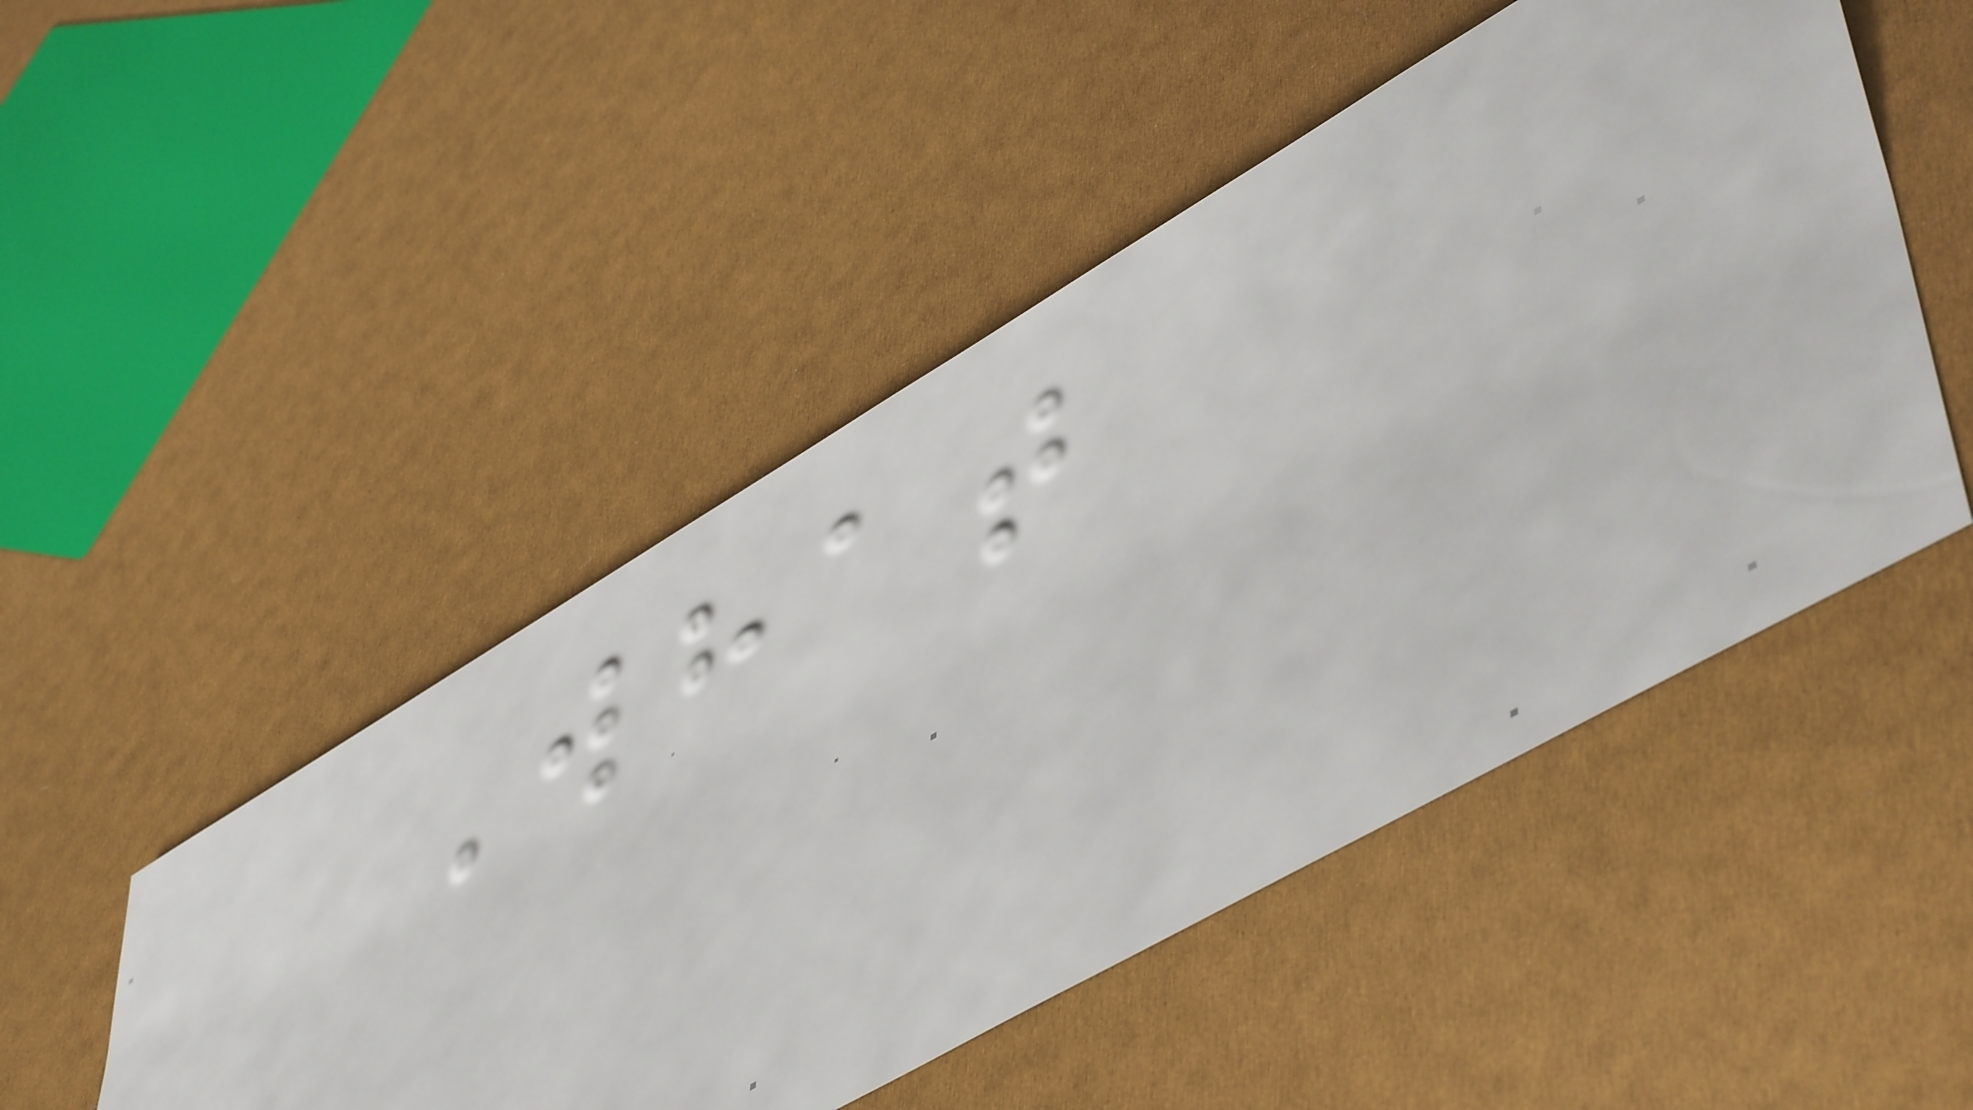What
